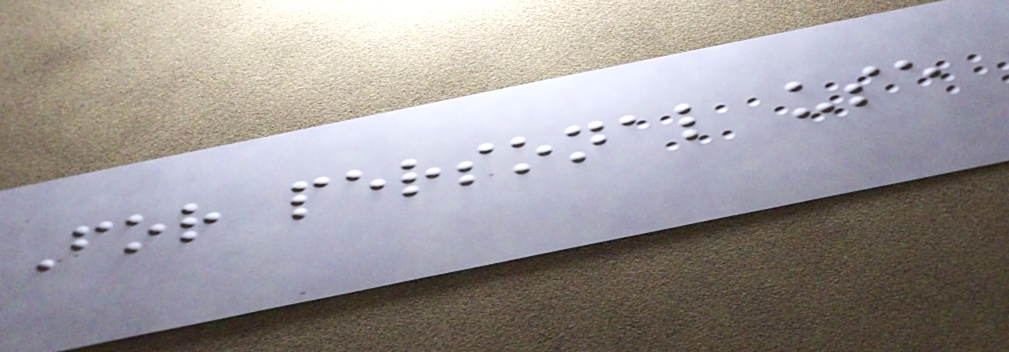For personal use
